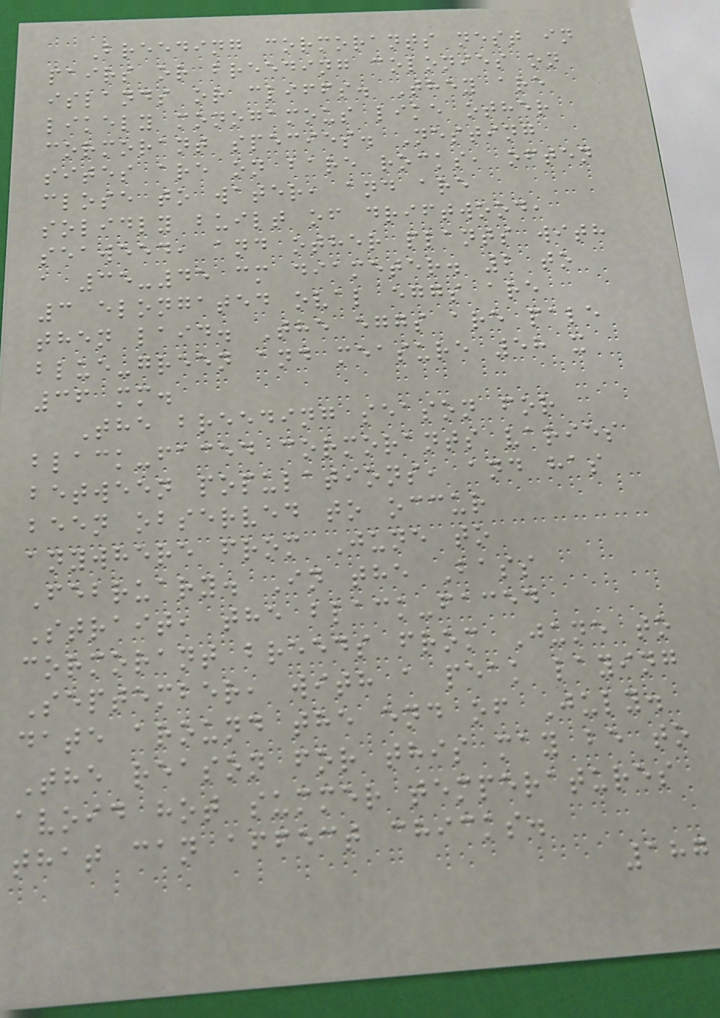Breeding cormorants nest in
pairs or breeding colonies on
islands or cliffs. They are
likely monogamous like other
cormorant species. Nesting
sites are on bare rocks, often
close to water, and are
solidly built of driftwood,
seaweed, and other plants with
a 35-45 cm diameter. 2 to
3 elongated oval eggs are
then laid. The eggs are pale
blue-green and measure 58 x
36 mm.
The breeding season for
black-faced cormorants varies
between populations, and has
been observed to occur
anywhere from June to
February. In the Bass
Strait, the black-faced
cormorant breeds from June to
September, with a peak laying
date around the end of July.
The reason for this may be to
avoid hot summer temperatures
that can affect chicks.
187
